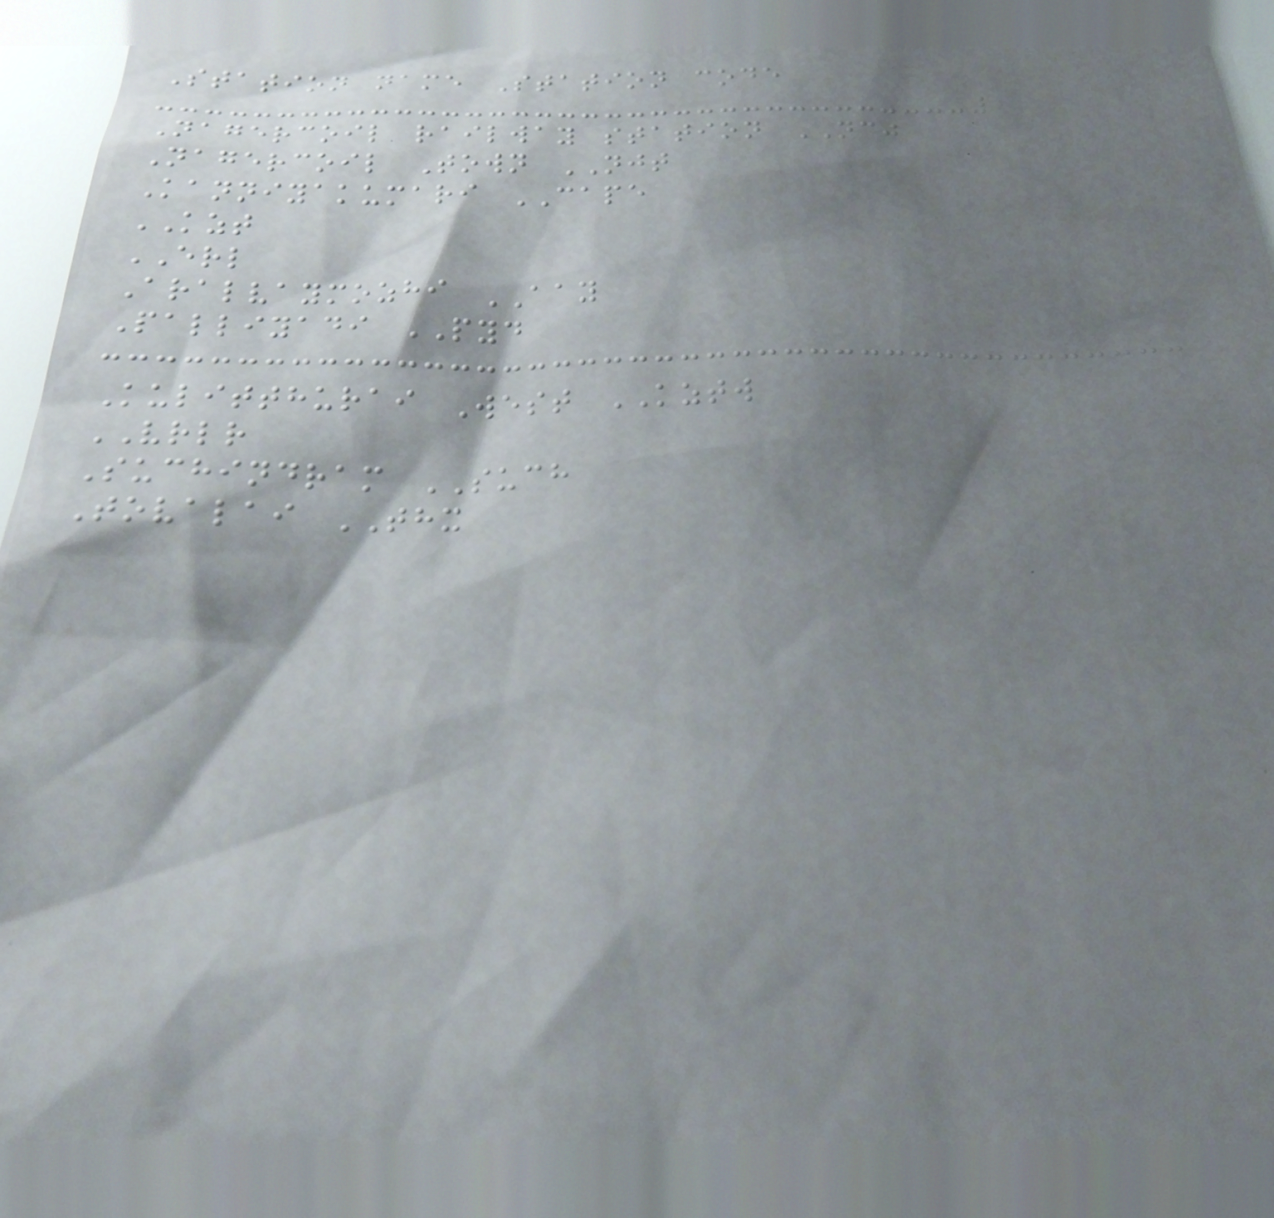Station name Station code
Nagercoil railway station NCJ
Nagercoil Town NJT
Kanniyakumari CAPE
KZT
ERL
Aralvaymozhi AAY
Palliyadi PYD
Kulitthurai West KZTW
VRLR
Suchindram SUCH
Tovalai THX
